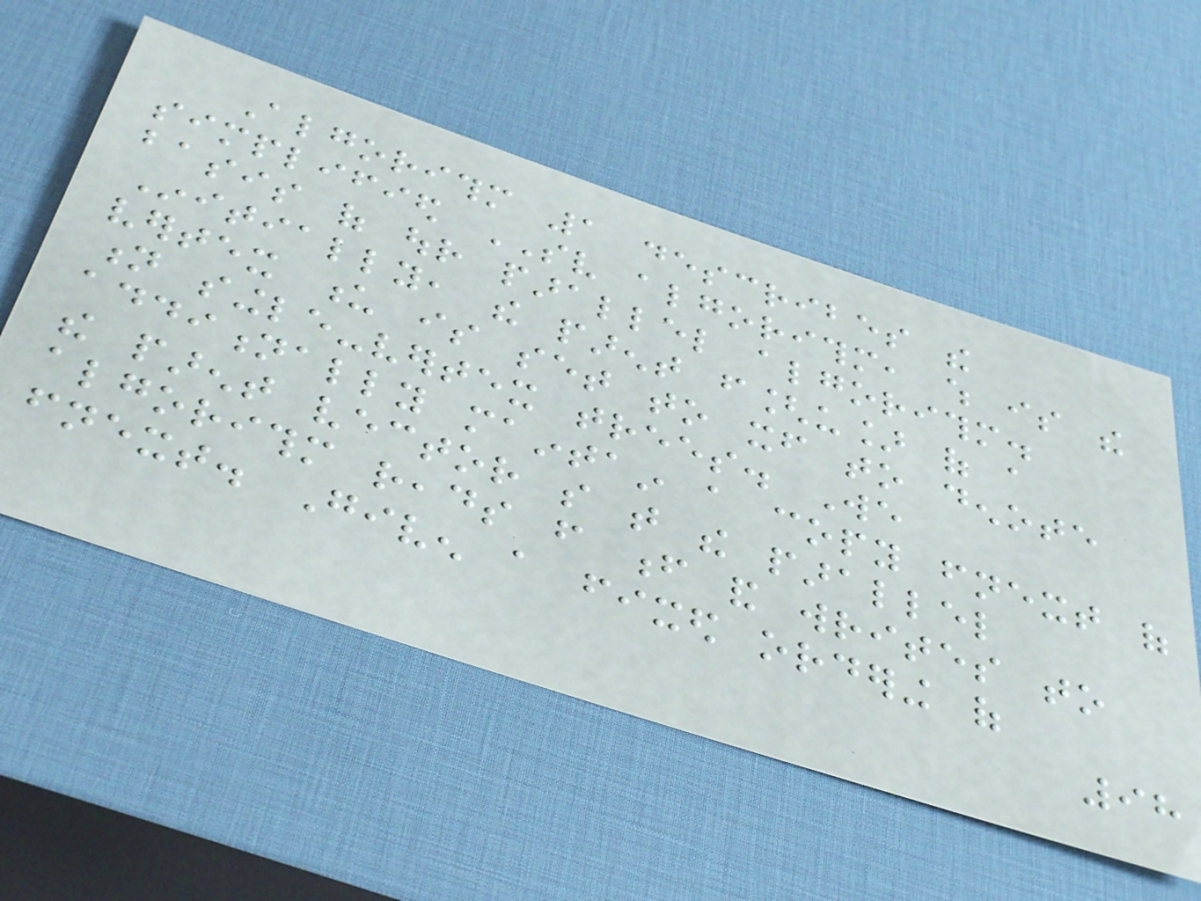Algorithm 1 describes the
simplified SV algorithm, which is the
basis of our parallel algorithm.
Initially, the parent f[u] of a
vertex u is set to itself to denote
n single-vertex trees. We
additionally maintain a copy fnext of
the parent vector so that the parallel
algorithm reads from f and writes to
fnext. Given a fixed ordering of
98
